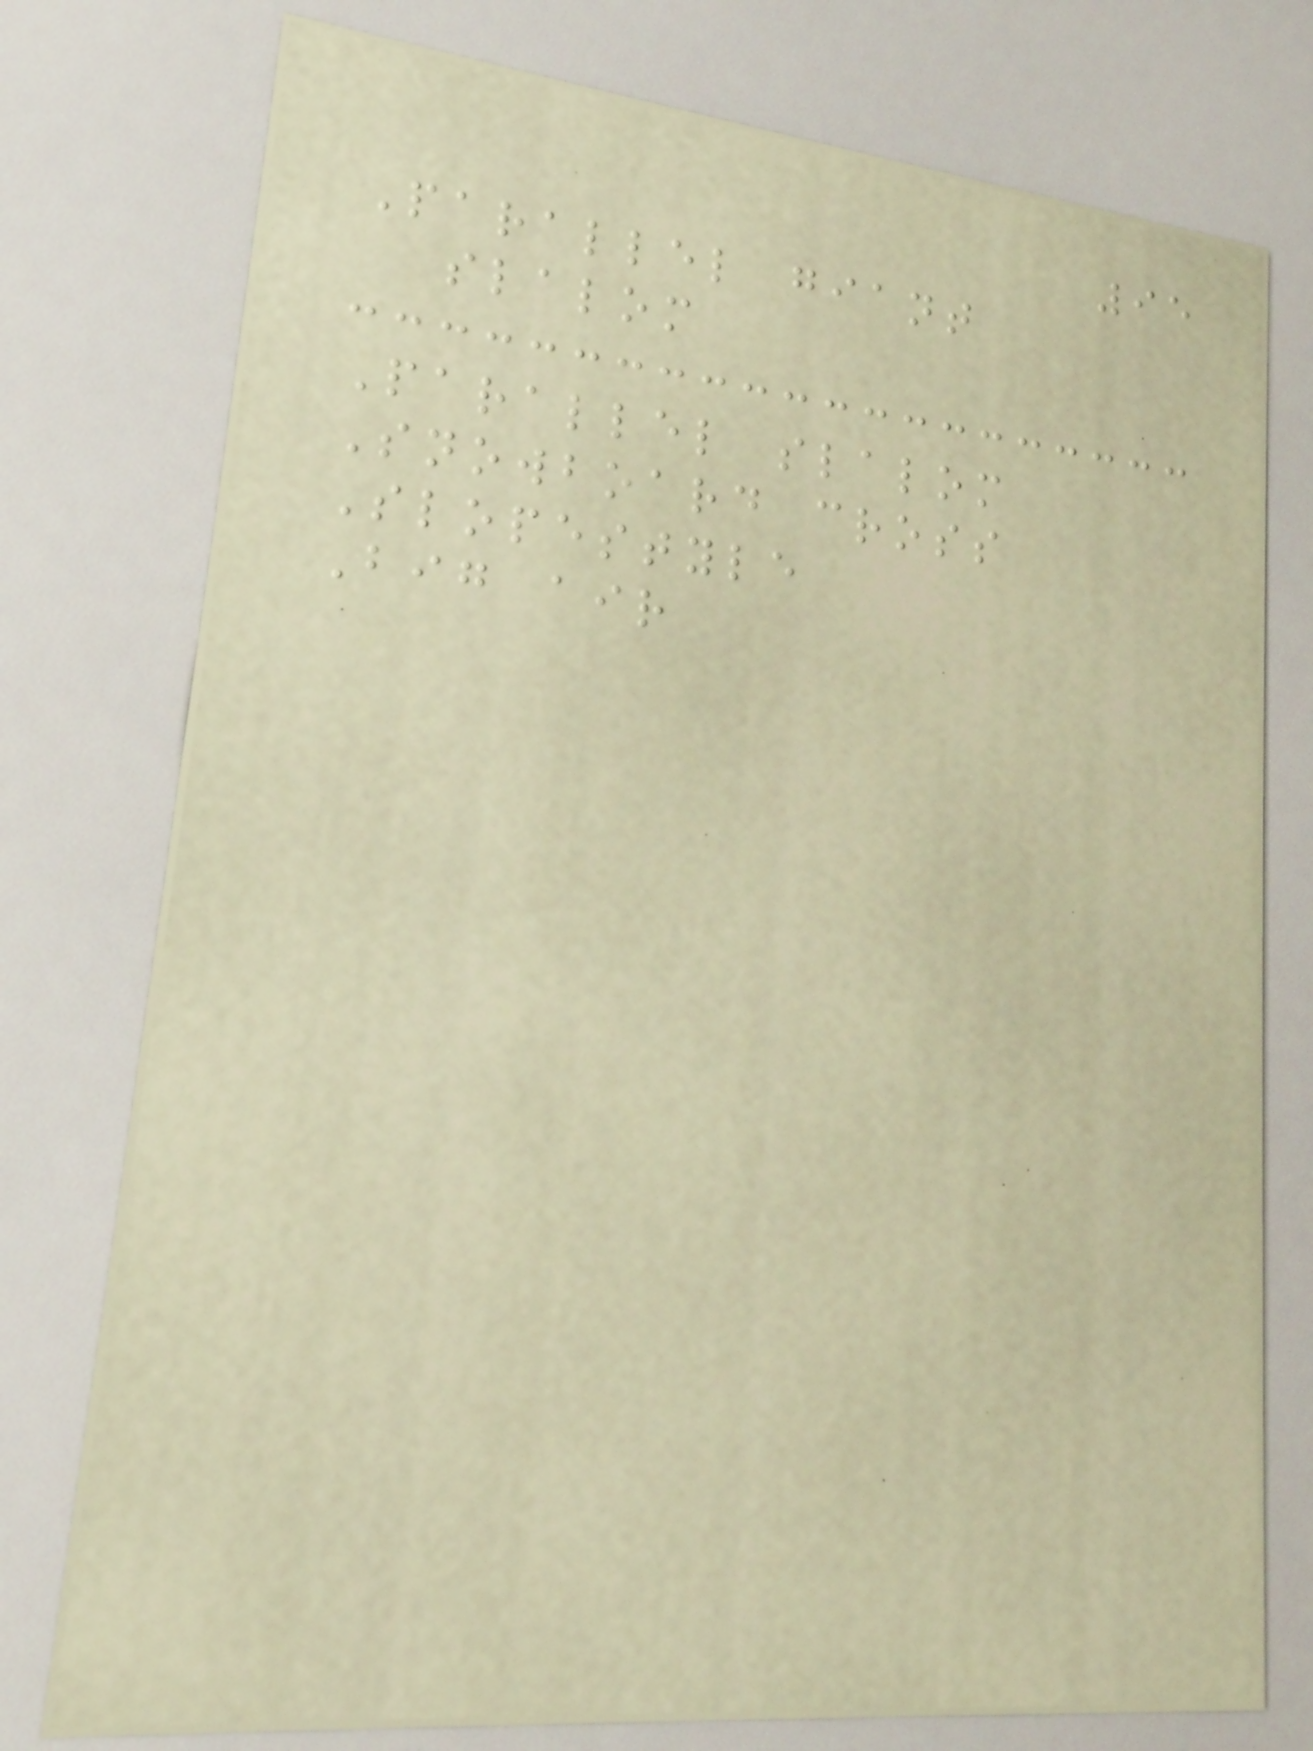95
Parallel giant
slalom
Parallel slalom
Snowboard cross
Slopestyle
Big air
